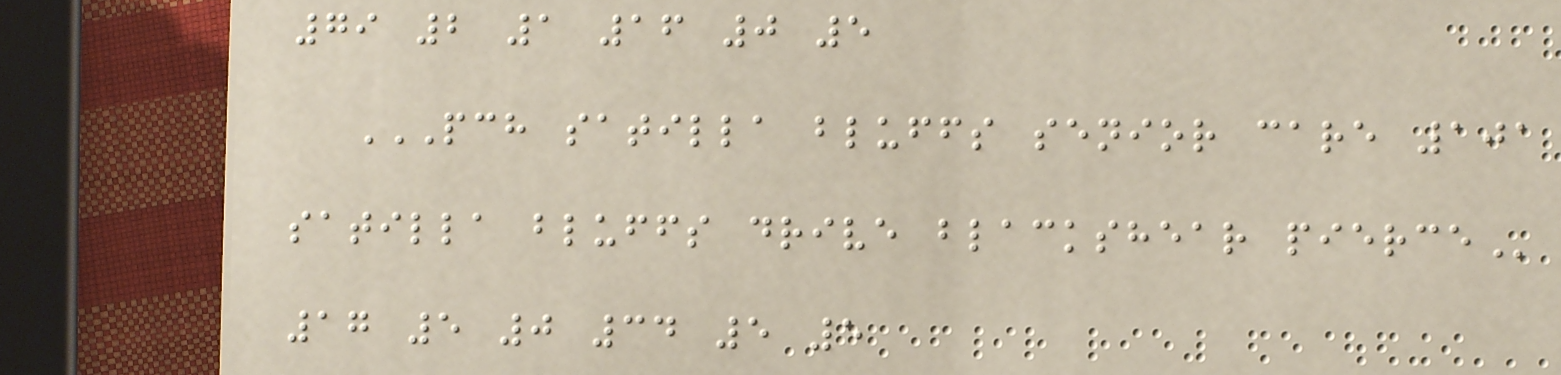79 2 1 16 0 5
PCH SATILLA BLUFFS SENIOR CARE 101
SATILLA BLUFFS DRIVE BLACKSHEAR PIERCE
17 5 0 34 5 5
